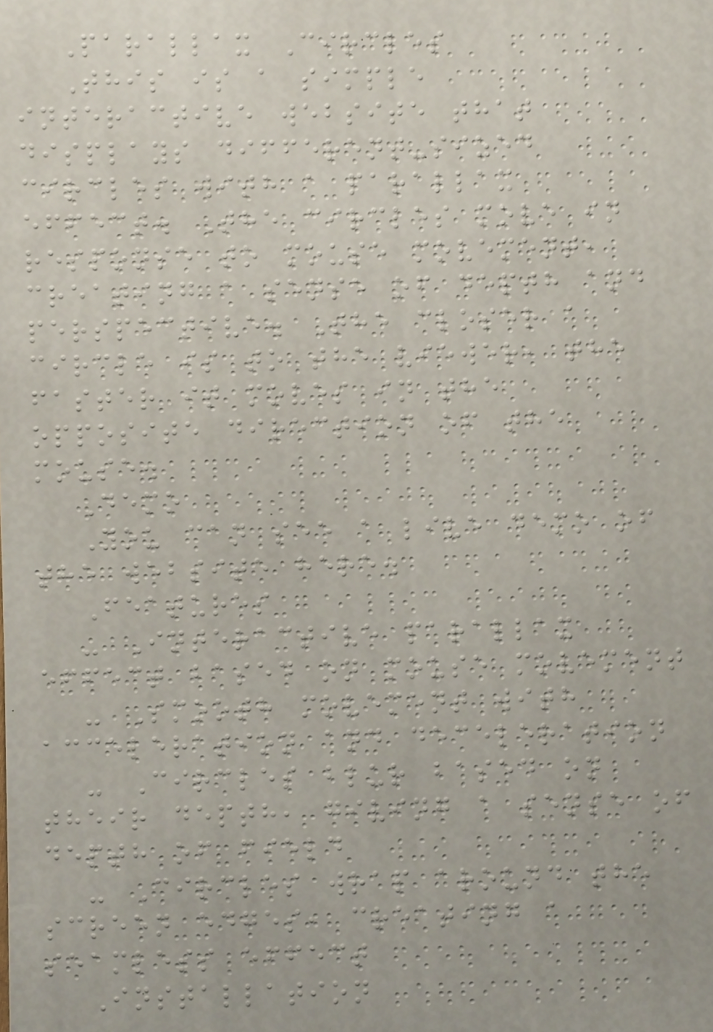Parallax Circles
This is a simple
interactive website that
displays different-sized
circles with a parallax
effect. The circles move in
response to mouse movement,
creating a sense of depth and
perspective. The closer a
circle is to the viewer, the
faster it moves in the
opposite direction of the
mouse.
Demo
You can see a live demo of
the website here.
Features
- Interactive parallax
effect based on mouse movement
- Smooth movement with
acceleration and deceleration
- Circles blur based on
their depth, giving a sense of
depth of field
- Circles wrap around the
screen edges, creating a
seamless effect
Installation
